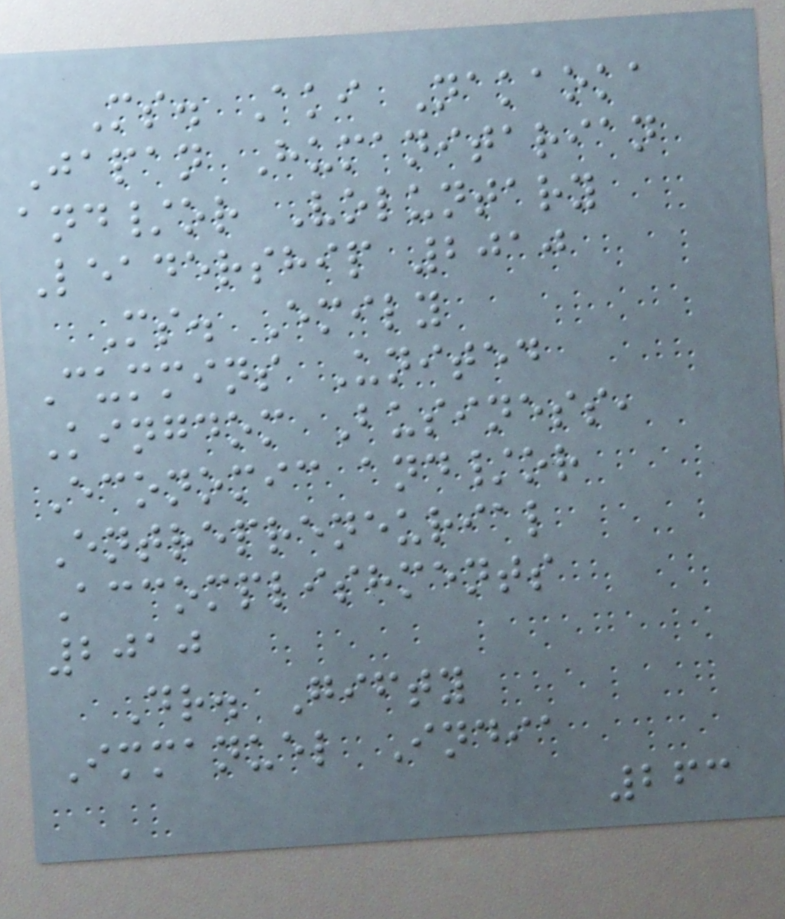Ms. Aki Nakaoka
Japan Humanitarian
and/or Voluntary
Leadership 2010
Ms. Emily
Cummins United
Kingdom Business,
Economic and/or
Entrepreneurial
Accomplishments
2010
Dr. Gifty
Immanuel India
263
